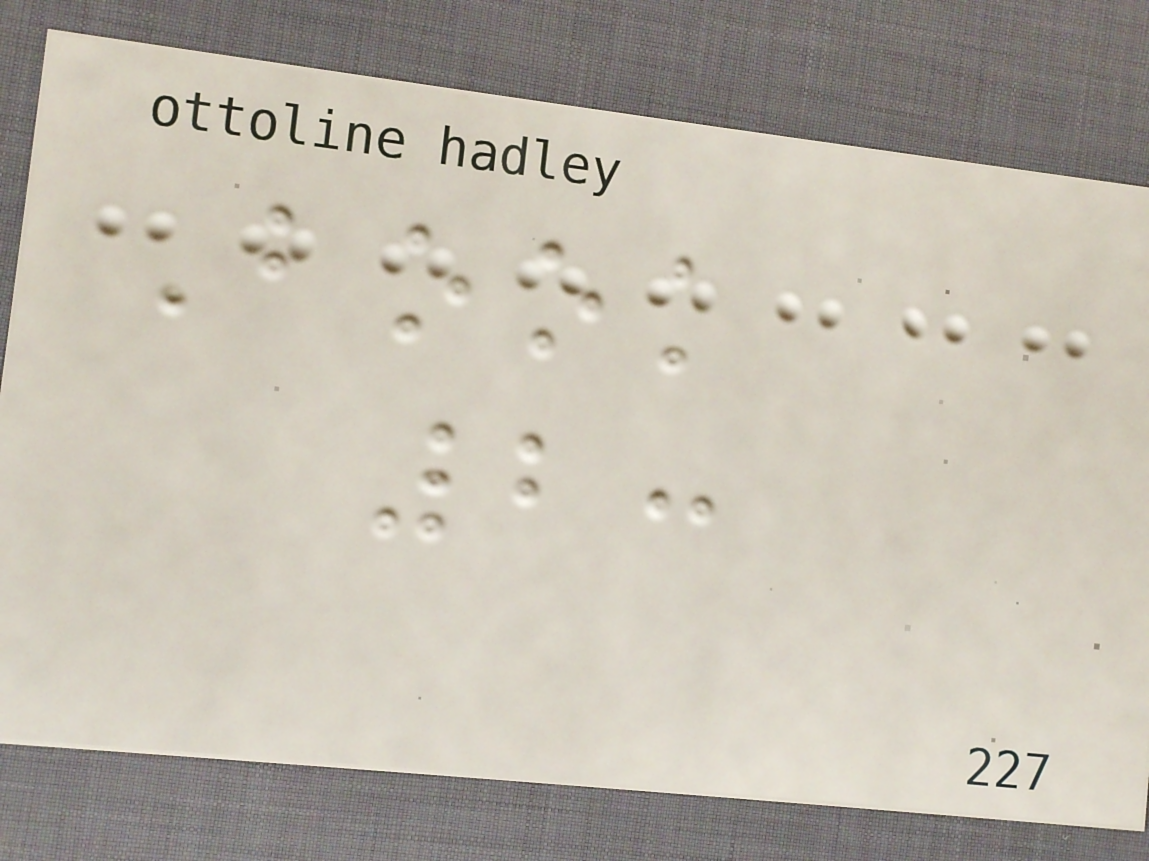Book
2:
